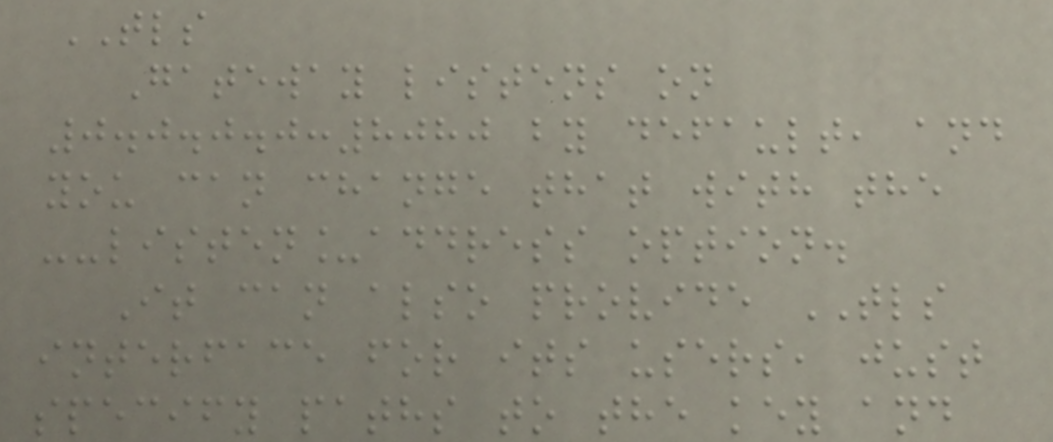TLS
Gateway listens on
0.0.0.0:8080 by default, and
you can change that with the
--listen_address option.
It can also provide TLS
interface for its users, just
specify paths to the key and
